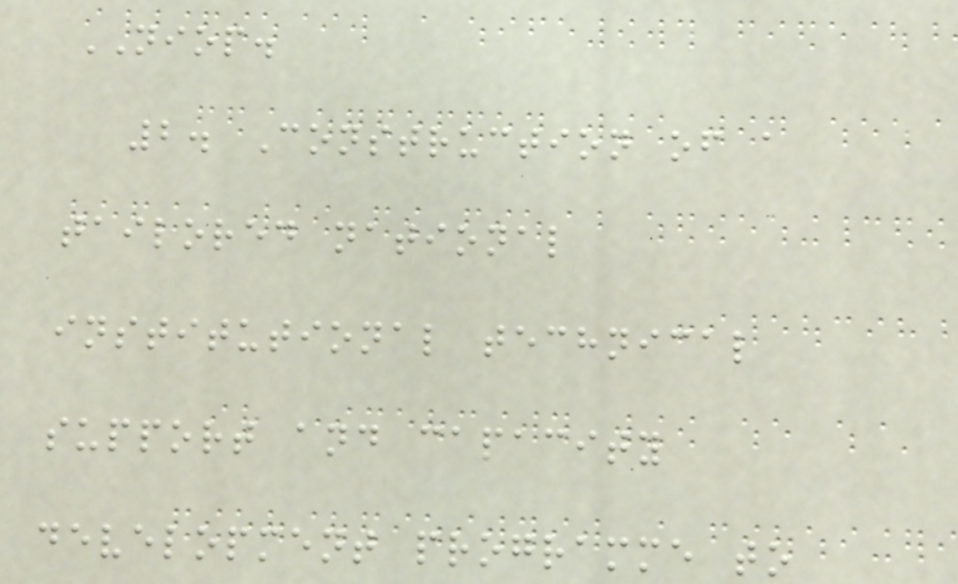NIOP.
2. Construction of a
tailored national
institutional technical
support and capacity
development programme to
